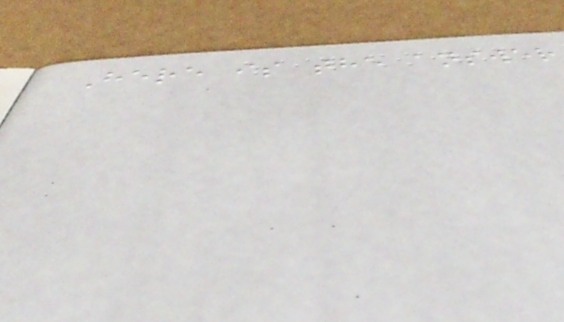Here is the answer
